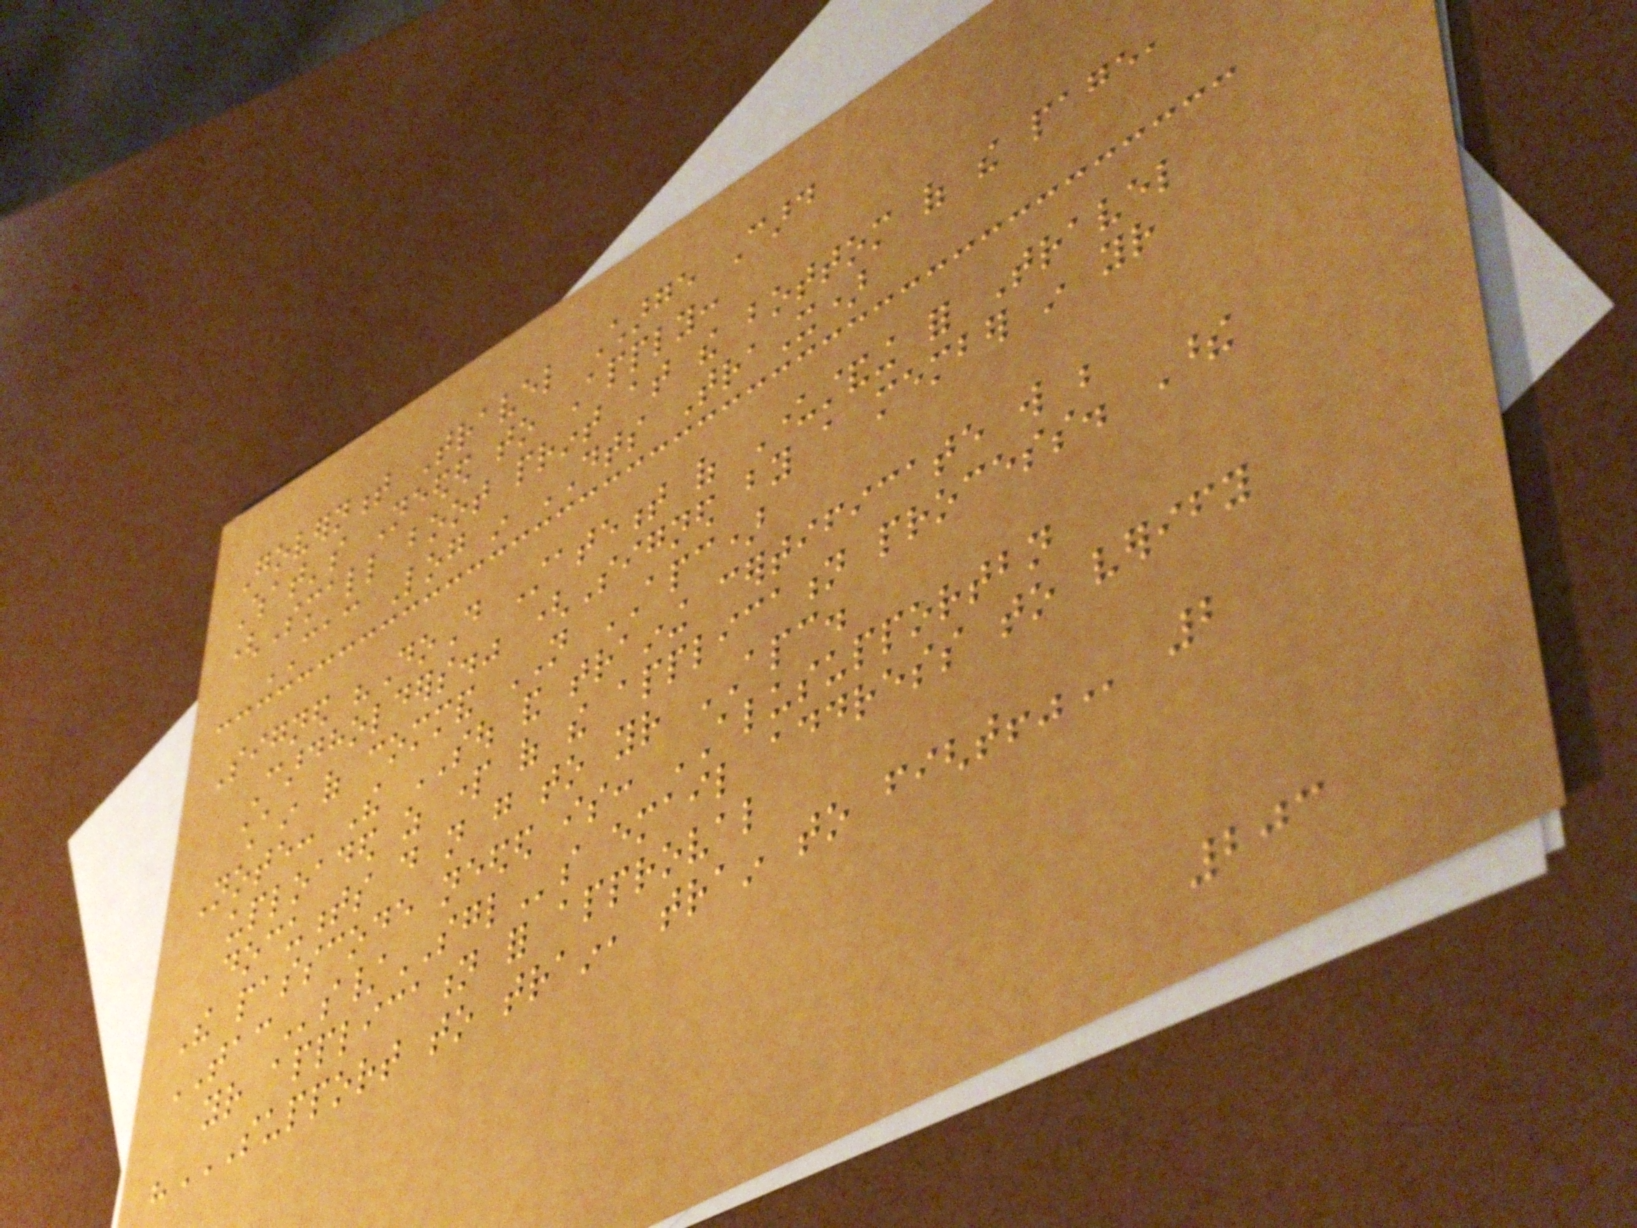Government Travel Charge Card
What's Needed to Apply:
(Small boot print at the bottom of the page,
CAC Log in DTS TraX)
Signed "DoD Statement of Understanding for Travel
Cardholders." (Signed by a member in your
chain of command NOT APC)
Note: The SOU and training certificate will be
uploaded as part of the application process. These
documents do not go to your APC.
The passcode needed is: ALUSUPPORTBN
TACs/SGLs email address to verify
your application for approval
"SUPPORT TO TRAIN, TRAIN TO FIGHT!" 2
203
